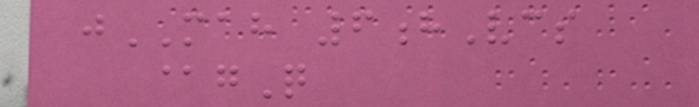jMAH 6hVcs
@gQ
